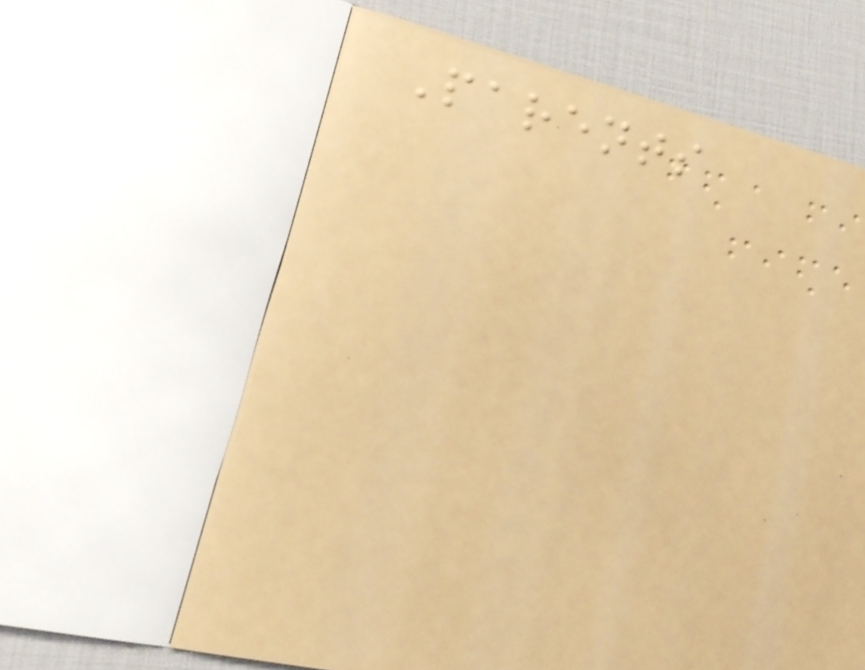Parents
